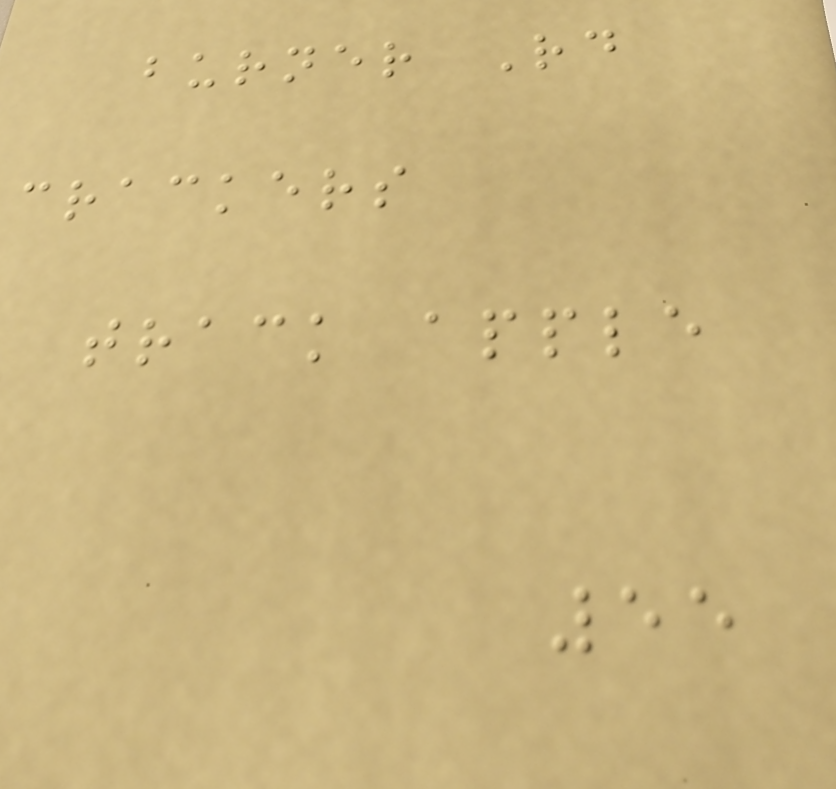burner Rd
crackers
track apple
55
